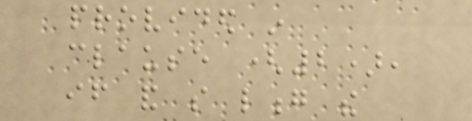provided in
clause (2),
if and so long the
